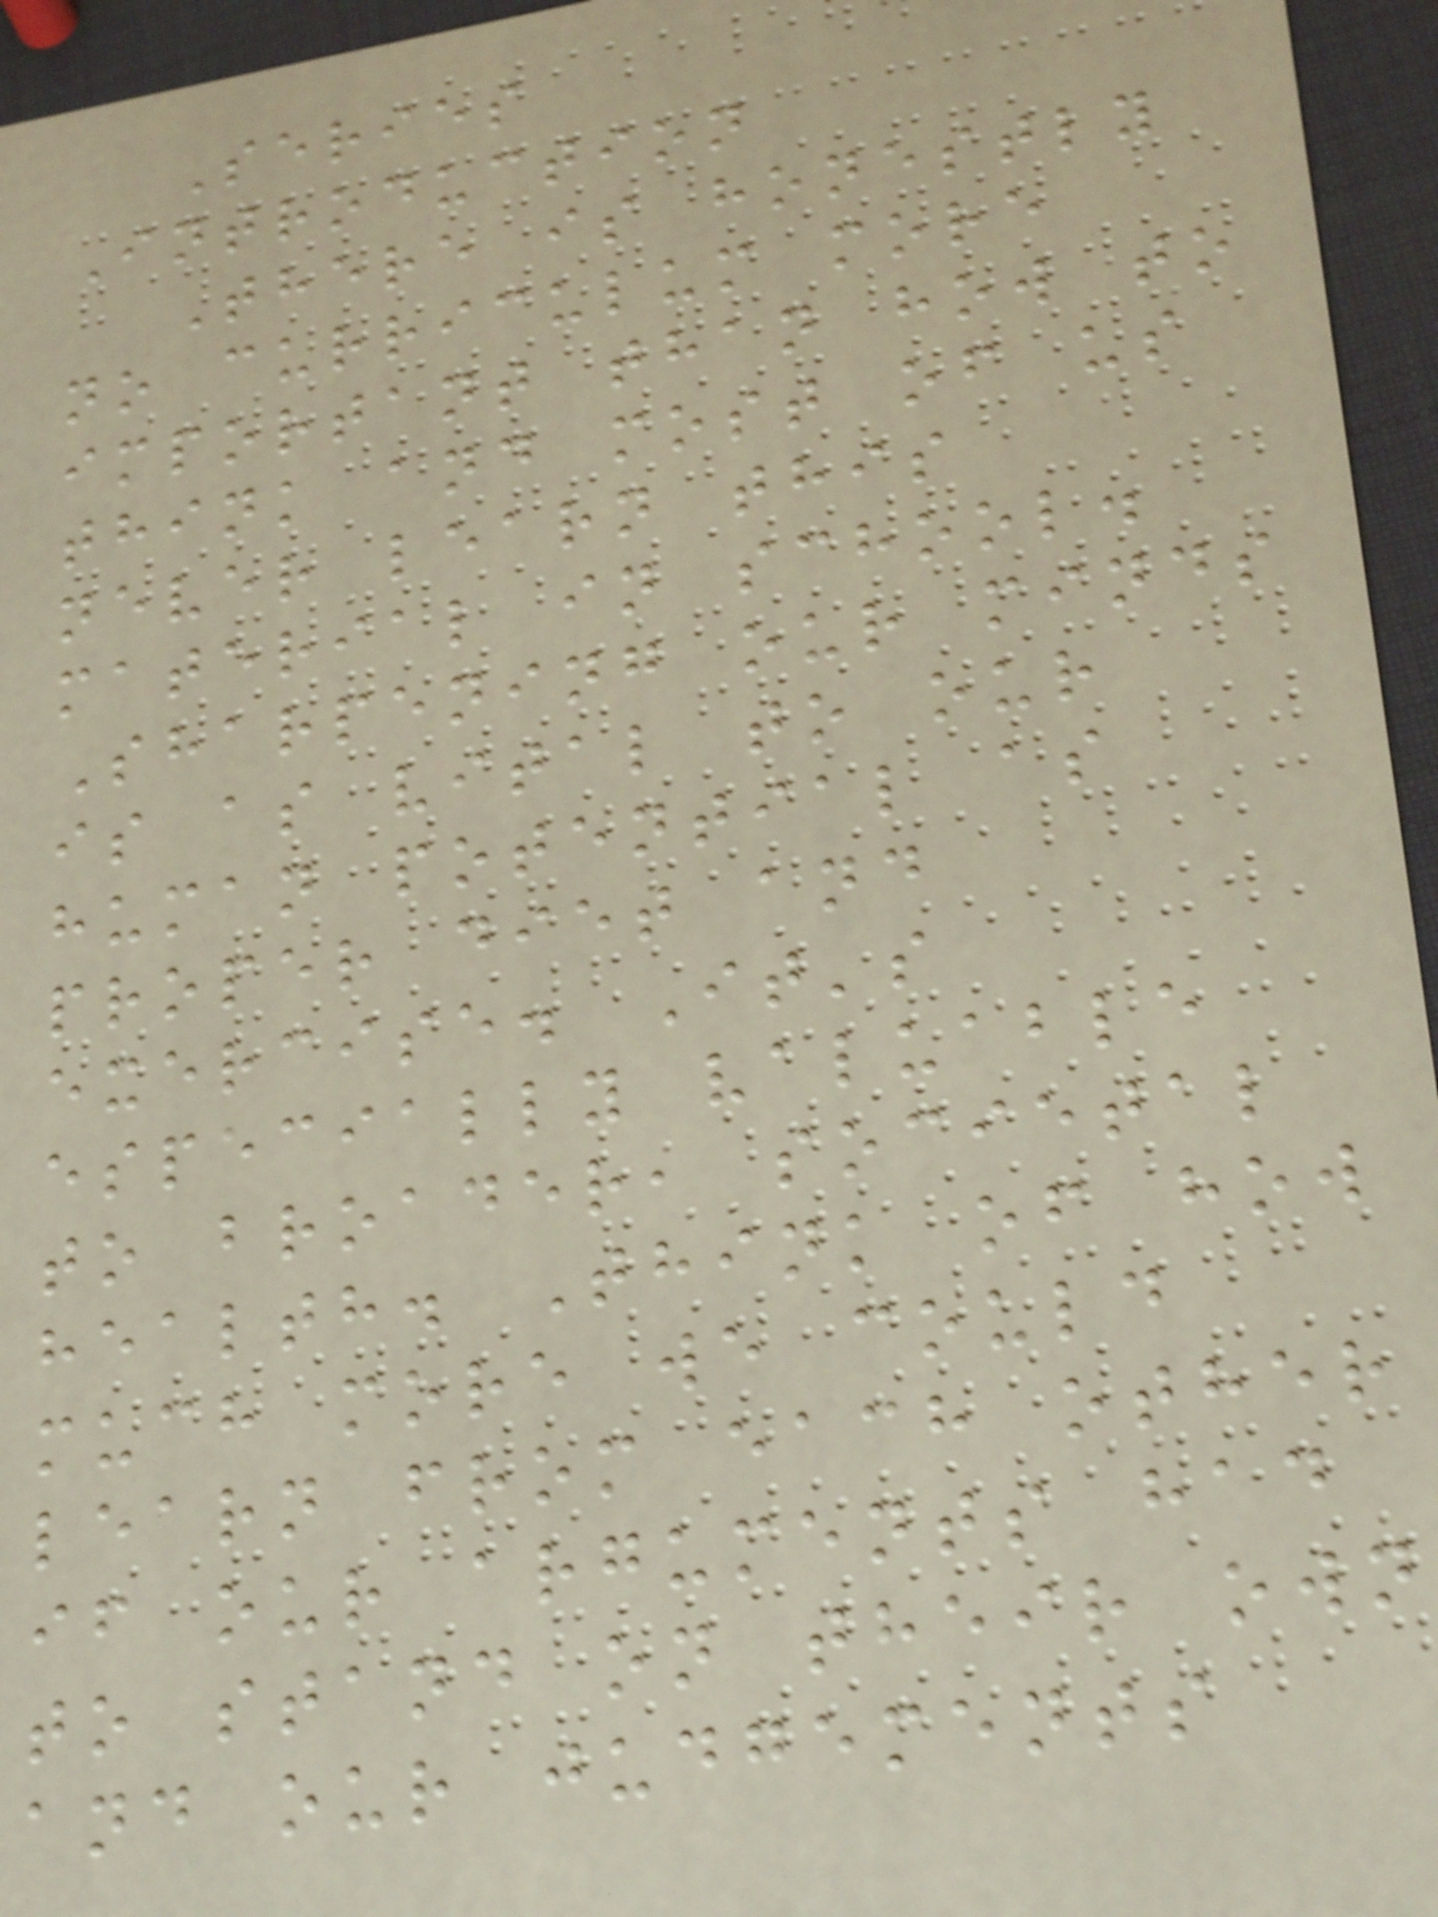Series
Introduction
There is honestly
no curriculum more
important than how to
think and most of us
never learn this
material in school.
Sharpening our minds
is as vital to our
human potential as
proper diet and
exercise. It's
especially valuable
to broader, societal
health. Think of how
much more we could
learn from each other
if our arguments had
to stand on their own
and our judgements
